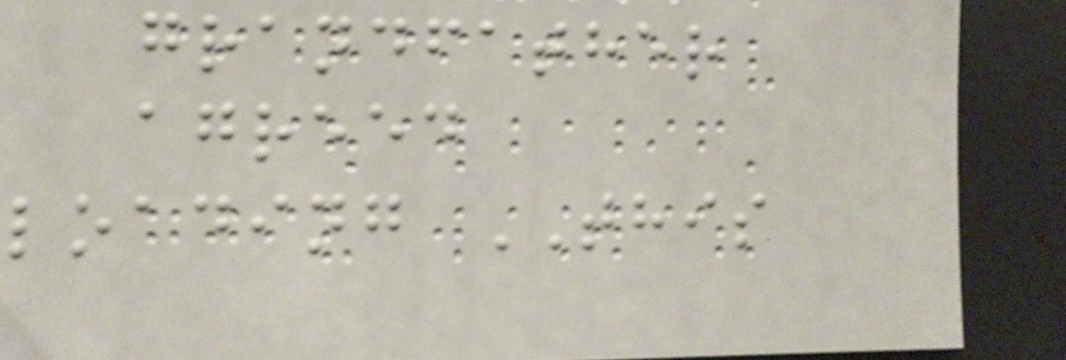grandfather
agreed
loading THIS
